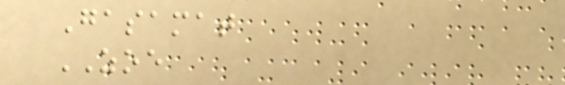Gasamat
ZOE
